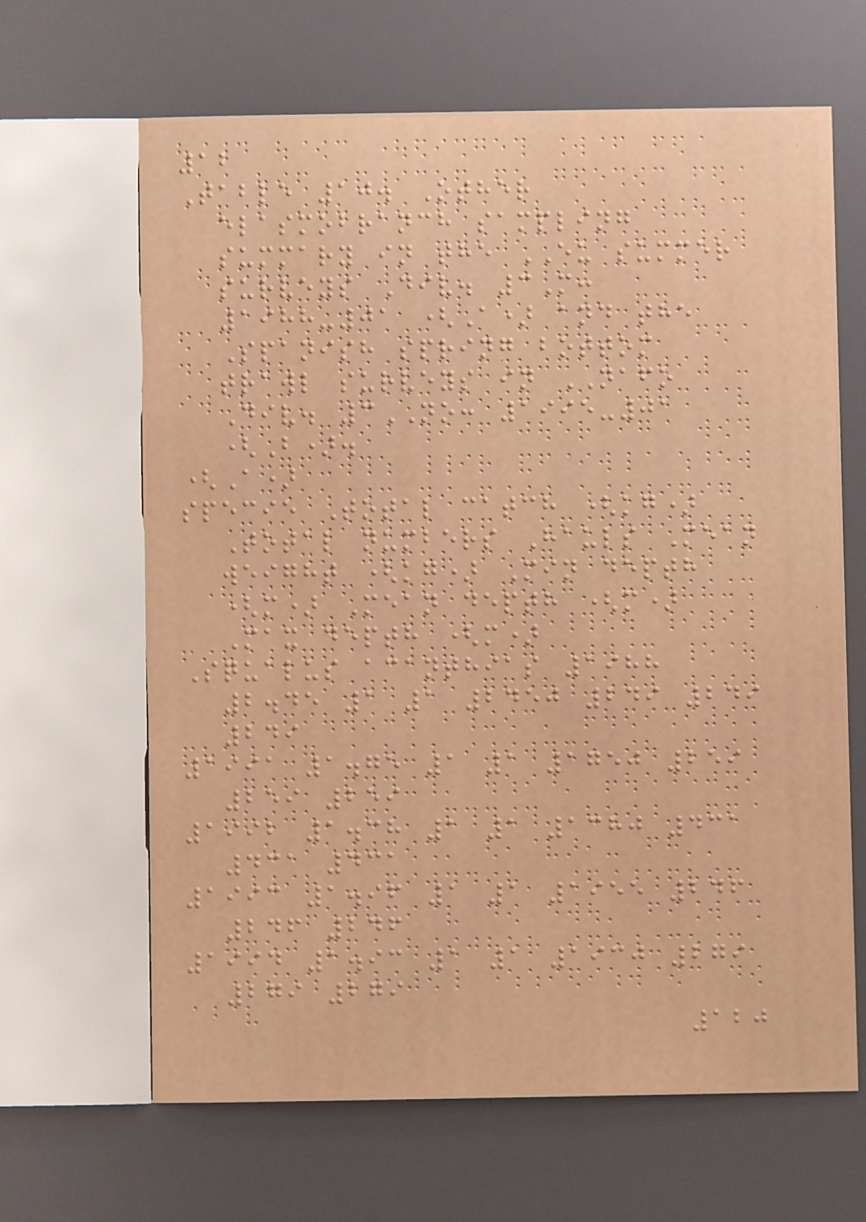12
Table 10. Other
elasmobranch sampling
summary in the EU summer
surveys Div. 3M:
1988-01 (A) and the
Spanish spring bottom
trawl surveys in NAFO
Div. 3NO: 1995-01
(B).
(A)
specie Total catch (kg)
Total numbers Hauls Mean
weight (kg) Min depth
(m) Mean depth (m)
Max depth (m)
Squalus acanthias 1988
2.45 1 1 2450 249 249
249
1991 1.75 1 1 1750 259
259 259
1992 1.38 1 1 1380 431
431 431
1993 1.96 1 1 1955 246
246 246
1994 1.93 1 1 1930 279
279 279
120
